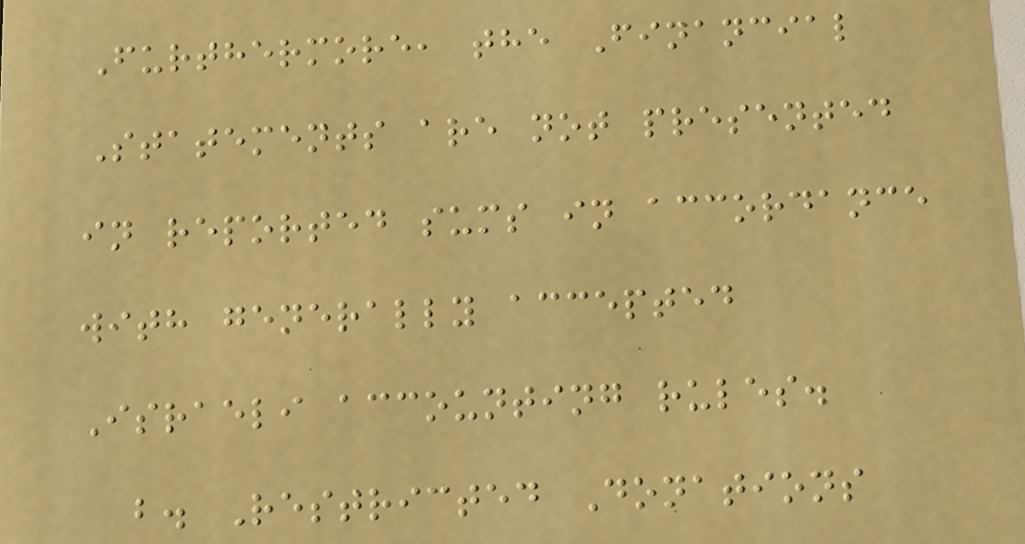Furthermore, the Financial
Statements are not presented
in reported sums in accordance
with generally accepted
Israeli accounting rules.
b. Restricted Donations
